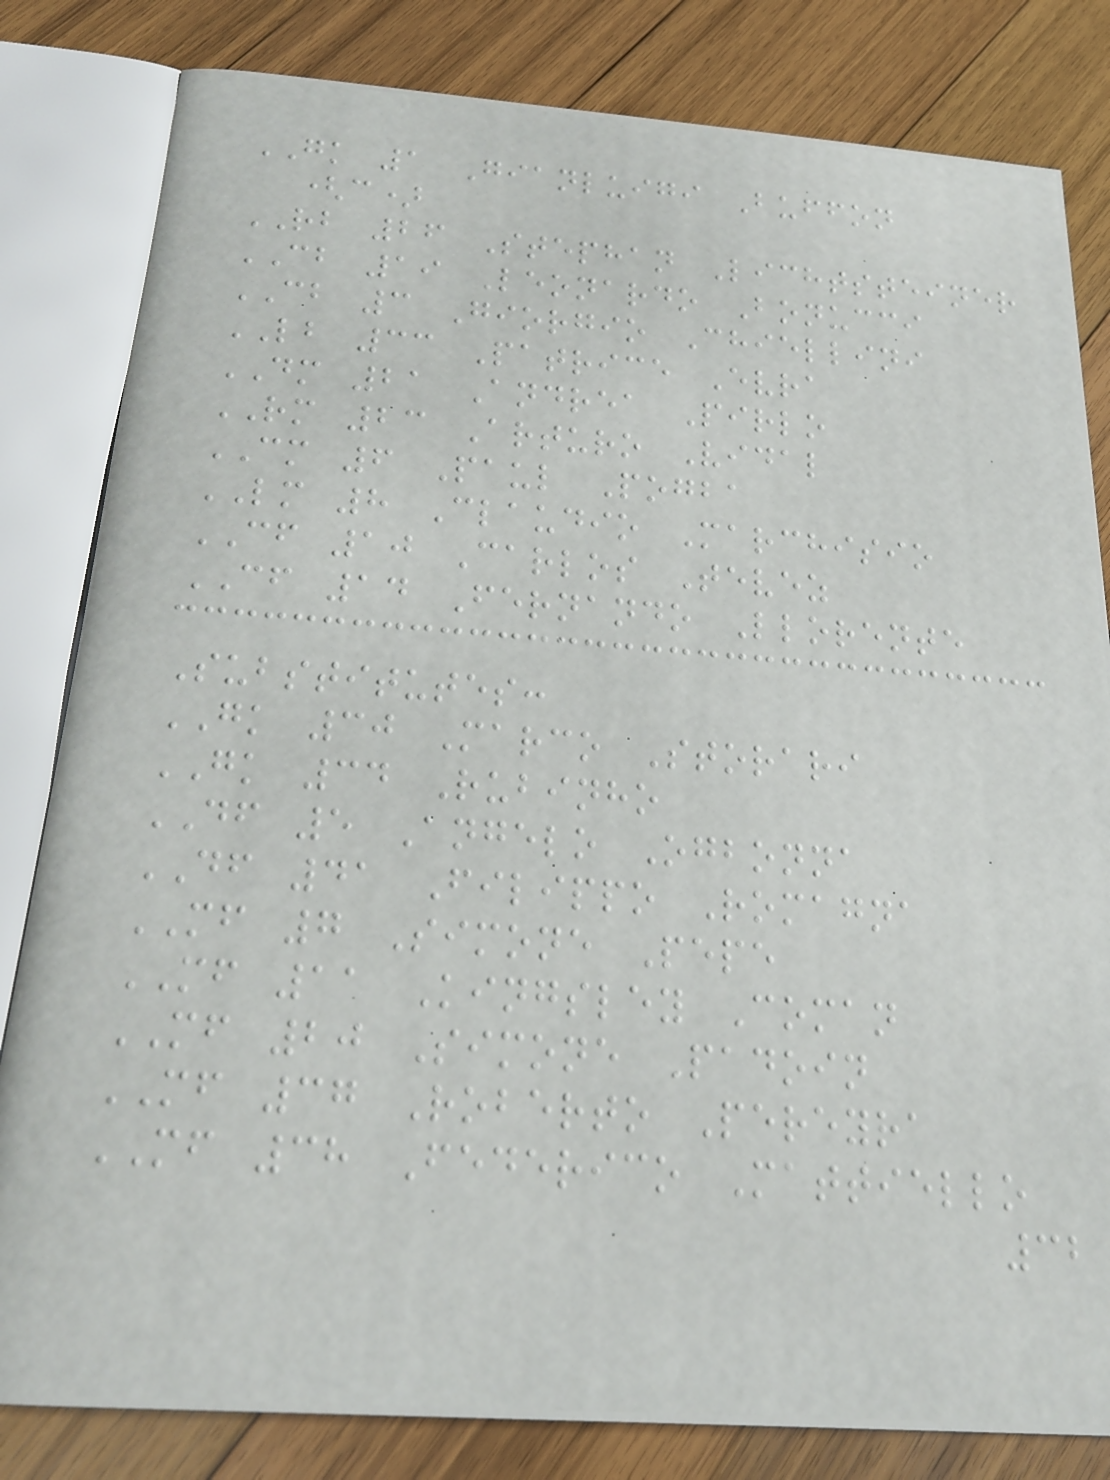GK 1 Gianluigi Buffon
(c)
RB 26 Stephan Lichtsteiner
CB 19 Leonardo Bonucci
CB 3 Giorgio Chiellini
LB 33 Patrice Evra
DM 21 Andrea Pirlo
RM 23 Arturo Vidal
CM 6 Paul Pogba
LM 8 Claudio Marchisio
CF 10 Carlos Tevez
CF 14 Fernando Llorente
Substitutes:
GK 30 Marco Storari
GK 34 Rubinho
DF 5 Angelo Ogbonna
DF 41 Filippo Romagna
MF 7 Simone Pepe
MF 11 Kingsley Coman
MF 20 Simone Padoin
MF 37 Roberto Pereyra
MF 38 Federico Mattiello
32
